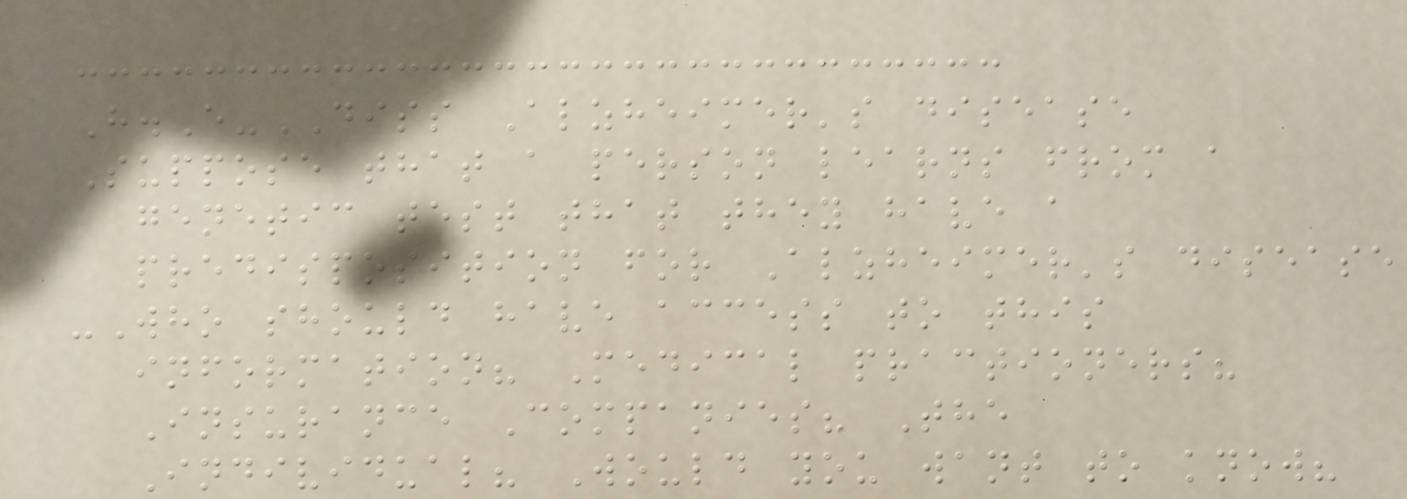H.E-DISS Alzheimer's disease
Suppose that a person learns from a
genetic test that they have a
predisposition for Alzheimer's disease
-Who should have access to this
information? Medical practioners?
Insurance Companies? The
Individual? Would you want to know?
